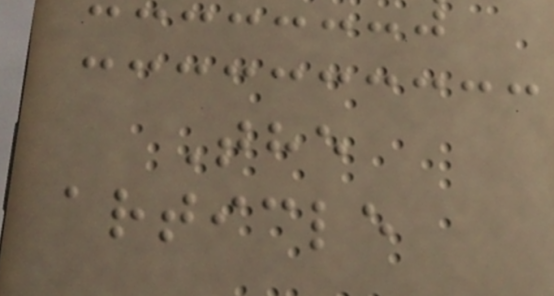The
article
